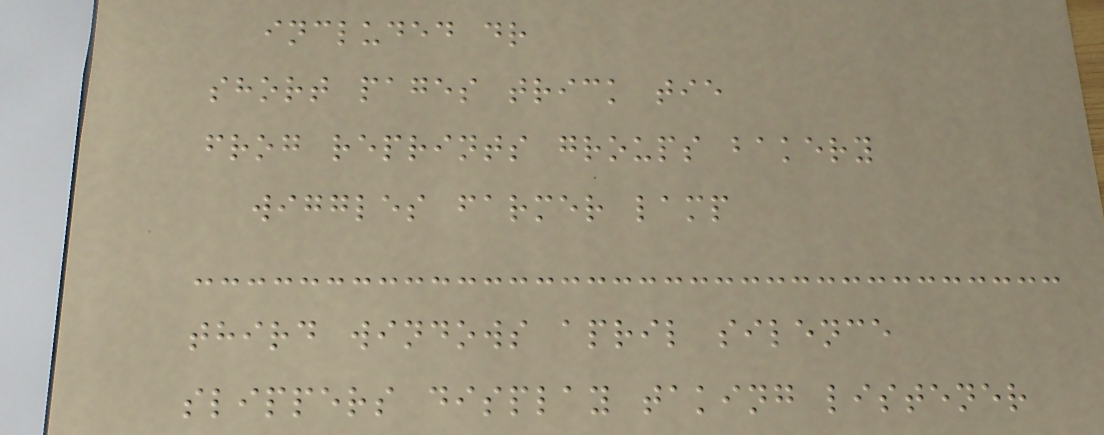included dr
short pages trick tie
frog reprints groups bakery
wiggles farmer lamp
third windows april silence
slippers display taking listener
